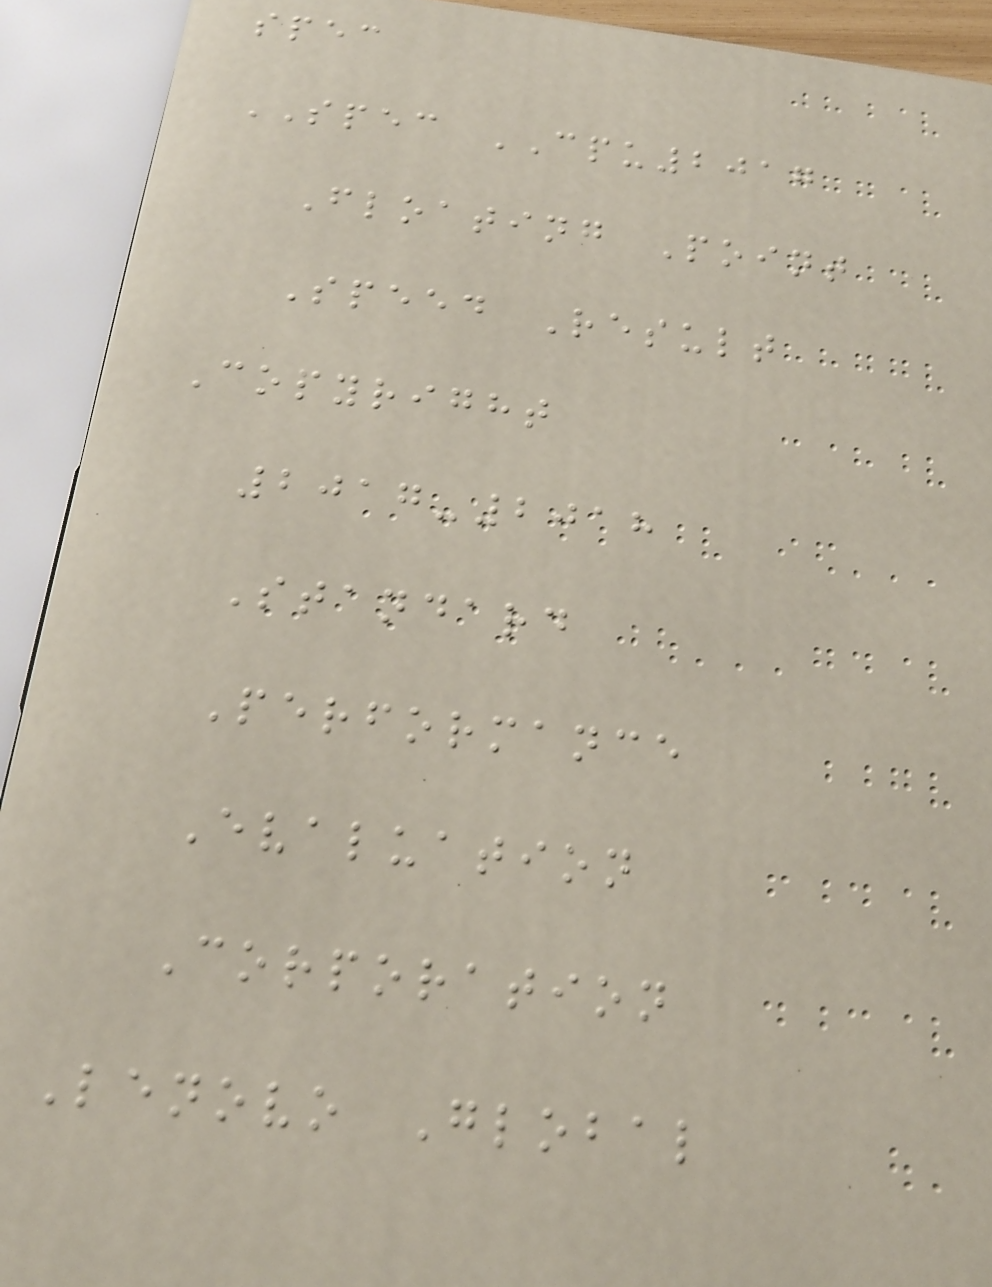spec
SPEC CPU2017
Floating Point
Speed Result
Copyright
2017-2018
Standard
Performance
Evaluation
Corporation
Lenovo Global
